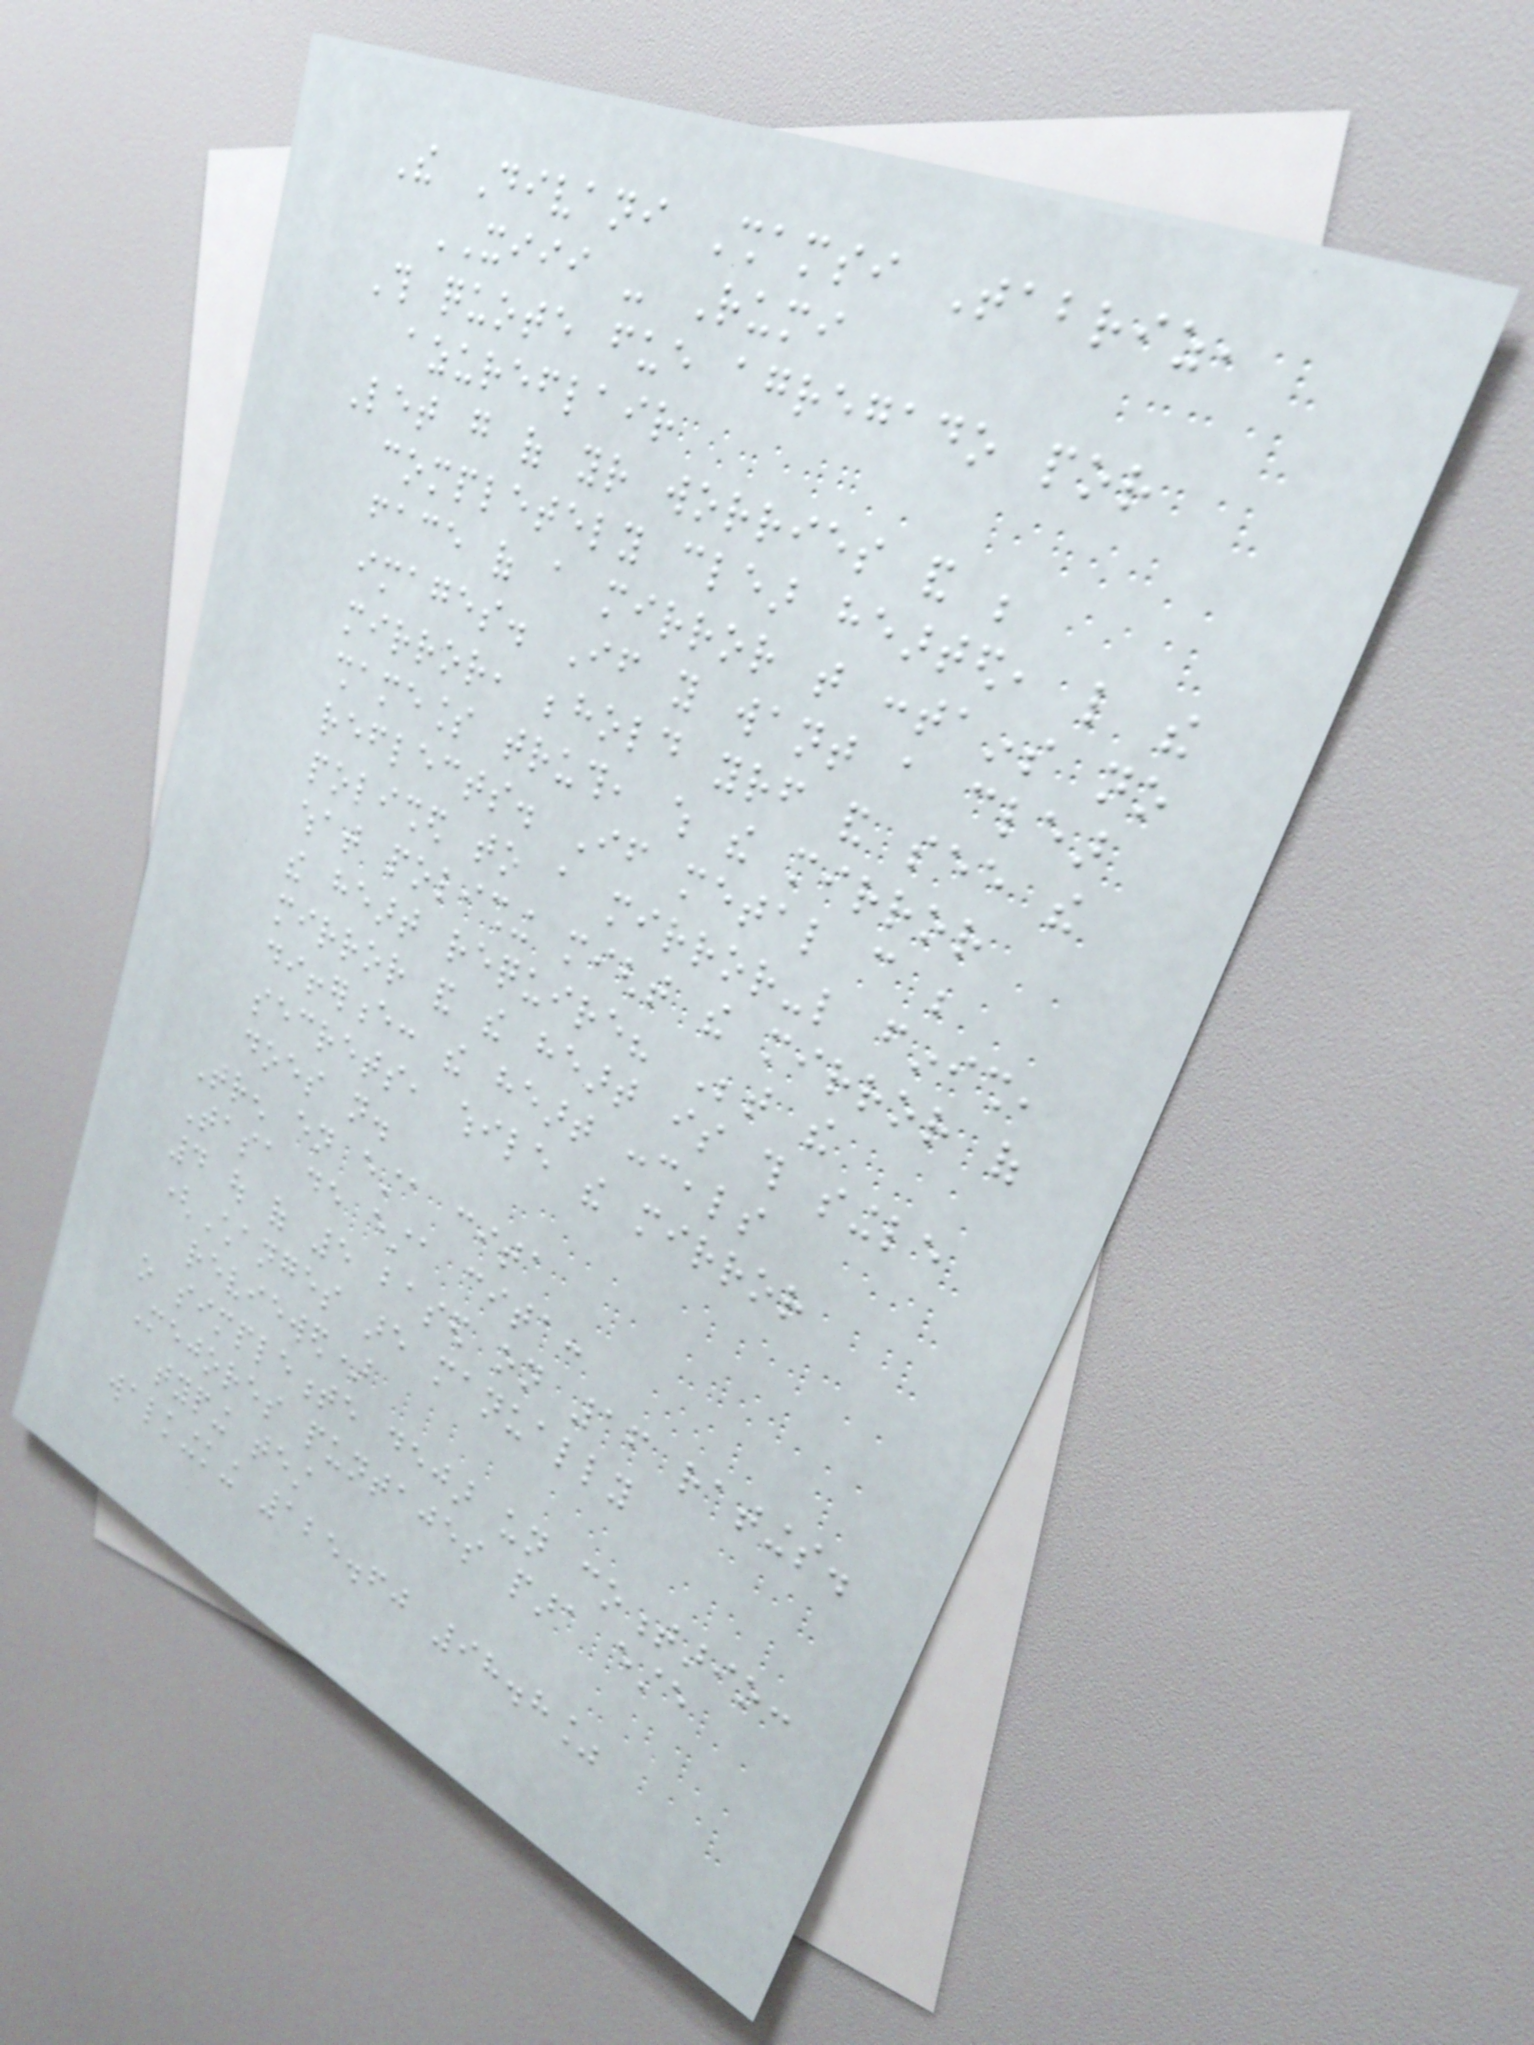The Divani Shamsi Tabriz,
XIII - Rumi
This quote fue agregado por
azureflair
Let go of your worries and be
completely clear hearted, like the
face of a mirror that contains no
images. If you want a clear
mirror, behold yourself and see the
shameless truth, which the mirror
reflects. If metal can be
polished to a mirror-like finish,
what polishing might the mirror of
the heart require? Between the
mirror and the heart is this single
difference: the heart conceals
secrets, while the mirror
does not.
Tren en esta cita
Tasa de esta cita:
4 out of 5 based on 16 ratings.
(Changes are manually
reviewed)
o simplemente dejar un comentario:
Mejores puntajes para este
typing test
walkingking 125.60 98.8%
